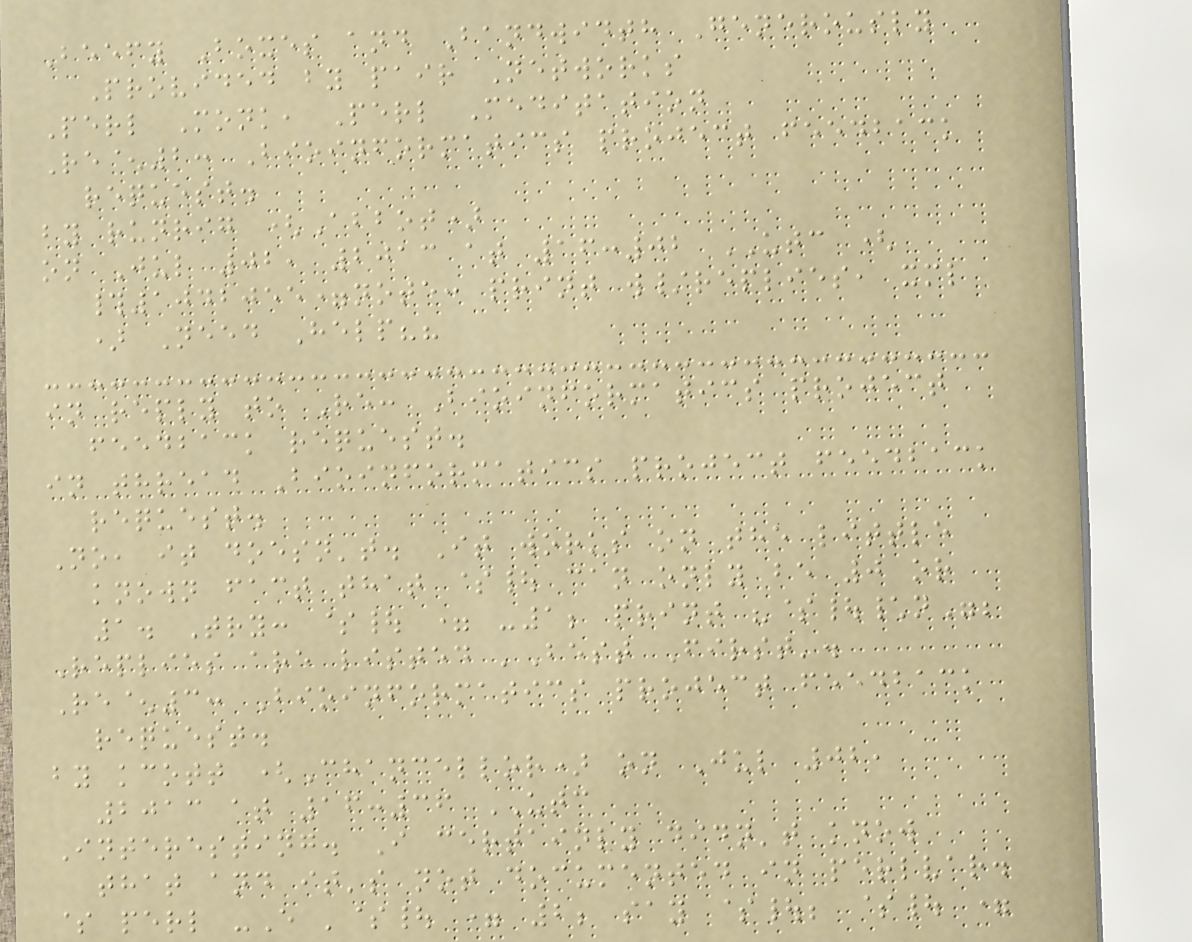Beefy Boxes and Bandwidth Generously
Provided by pair Networks
Perl Monk, Perl Meditation
Re^2: Bioinformatics project feedback
request.
by runrig (Abbot)
on Jul 02, 2013 at 16:02 UTC (
#1042055=note: print w/replies, xml
) Need Help??
in reply to Re: Bioinformatics project
feedback request.
in thread Bioinformatics project feedback
request.
No, it doesn't. It works on the little
known fact that $| can only be 0 or
1. Try: $| = -1; print "$|\n";
Replies are listed 'Best First'.
Re^3: Bioinformatics project feedback
request.
by kcott (Chancellor) on Jul 02,
2013 at 16:36 UTC
Interesting. I certainly didn't know
that and it's not documented in perlvar.
$ perl -E '$| = 2; say $|; $| =
